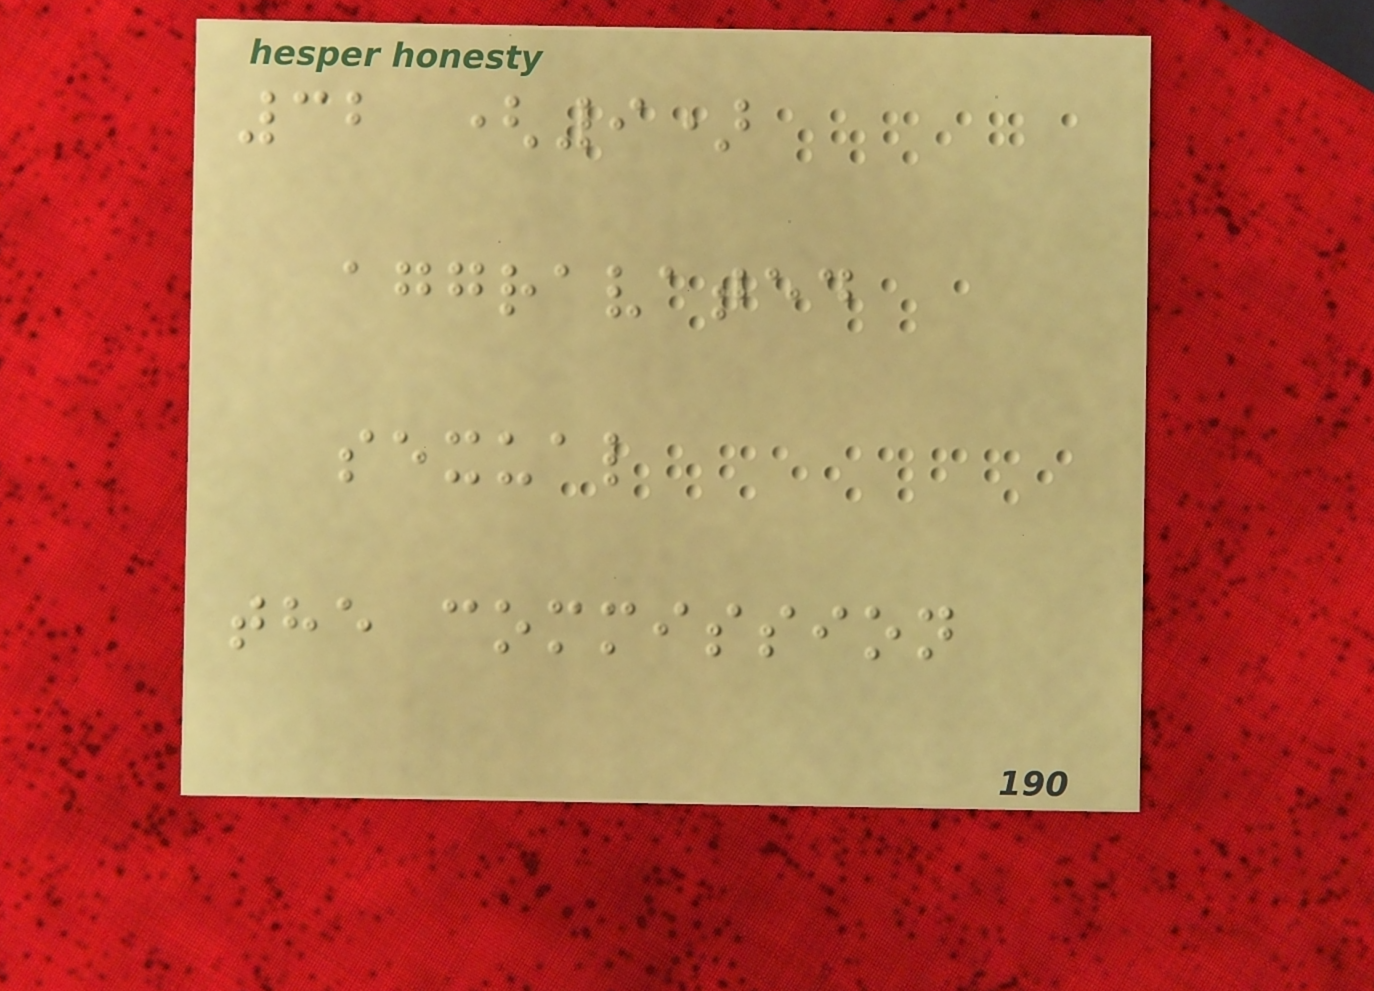32 (9)
aggravated
sexual
the commission
